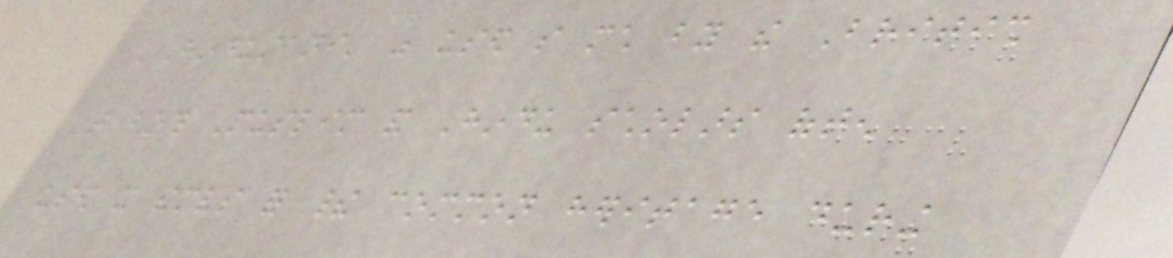'Hindustani' was used so much by the British
that both Muslim and Hindu scholars often
used it themselves for their common heritage during
